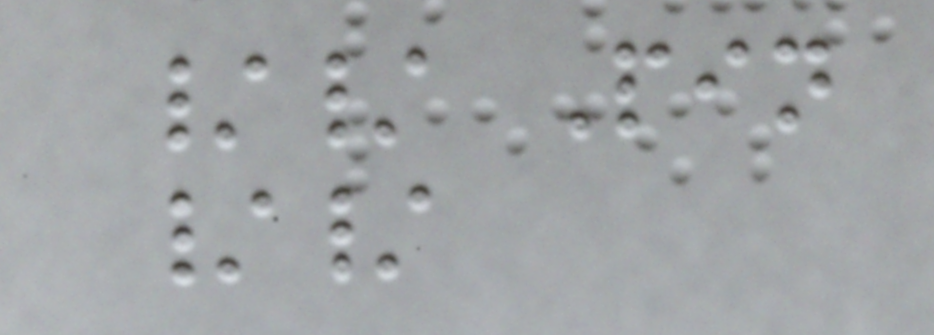// Pin
//
